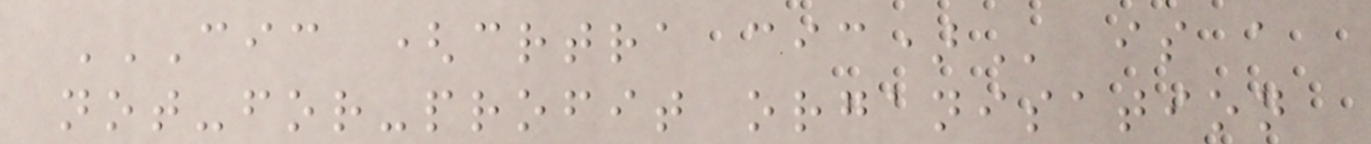CIC (CRTRA CIC) is a
not-for-profit organisation
